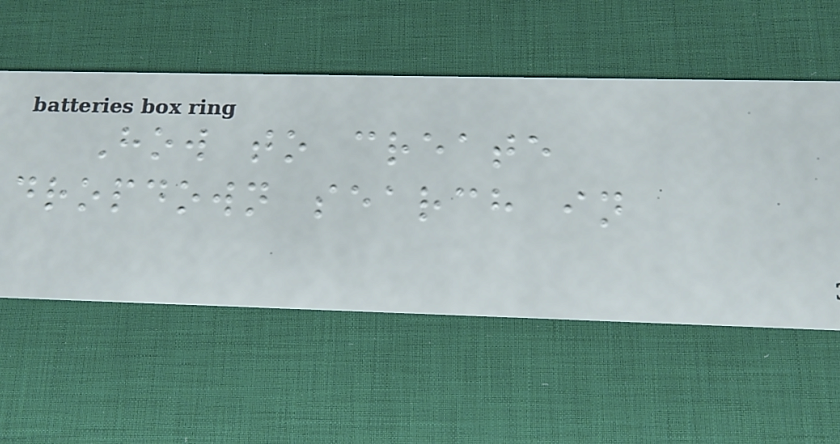How to create
dropdown search in
